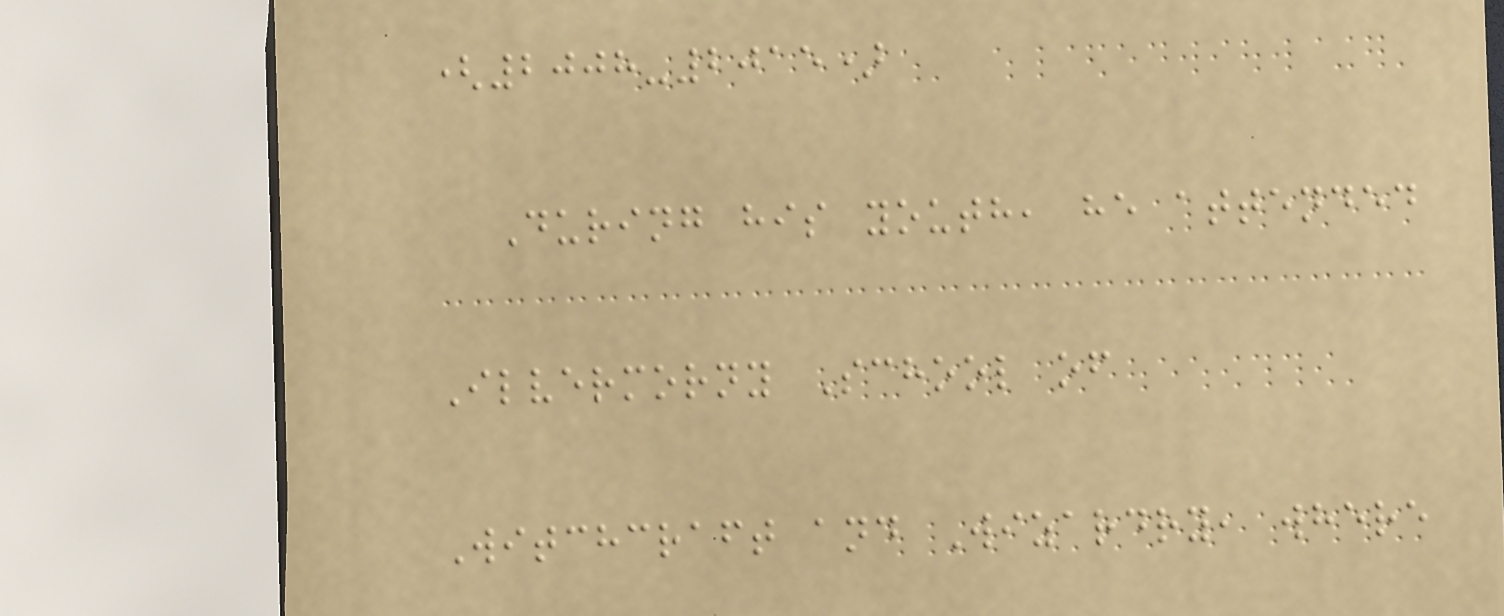(2008-2015)
During his youth, he attended
Ilvermorny School of
Witchcraft and Wizardry, where
